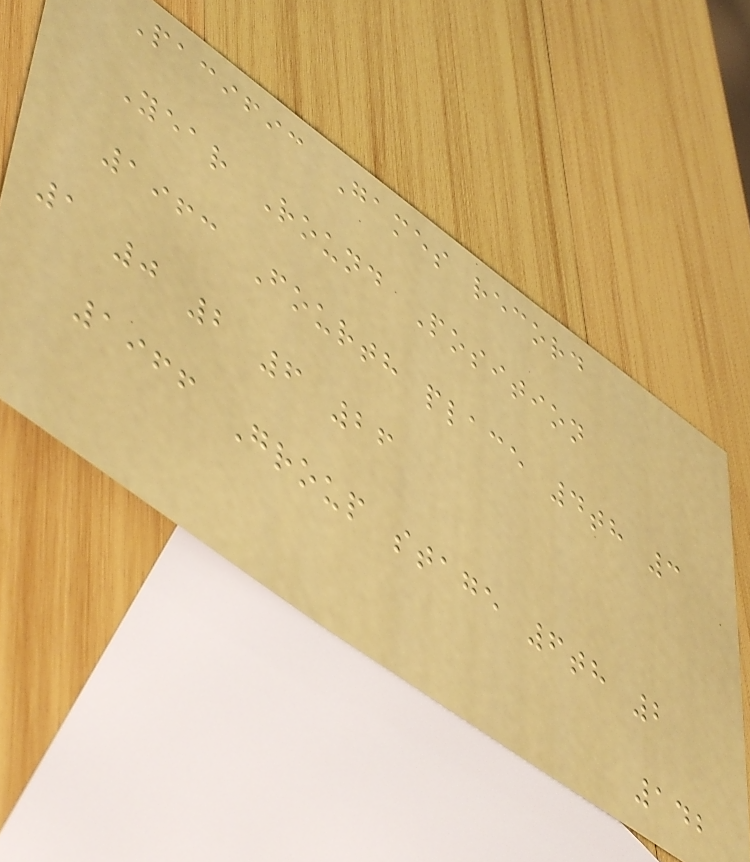Pacific Games record
Year Round Position
1963 Fourth place 4th 3
1 0 2 6 26
1966 Group stage 6th 2
142
